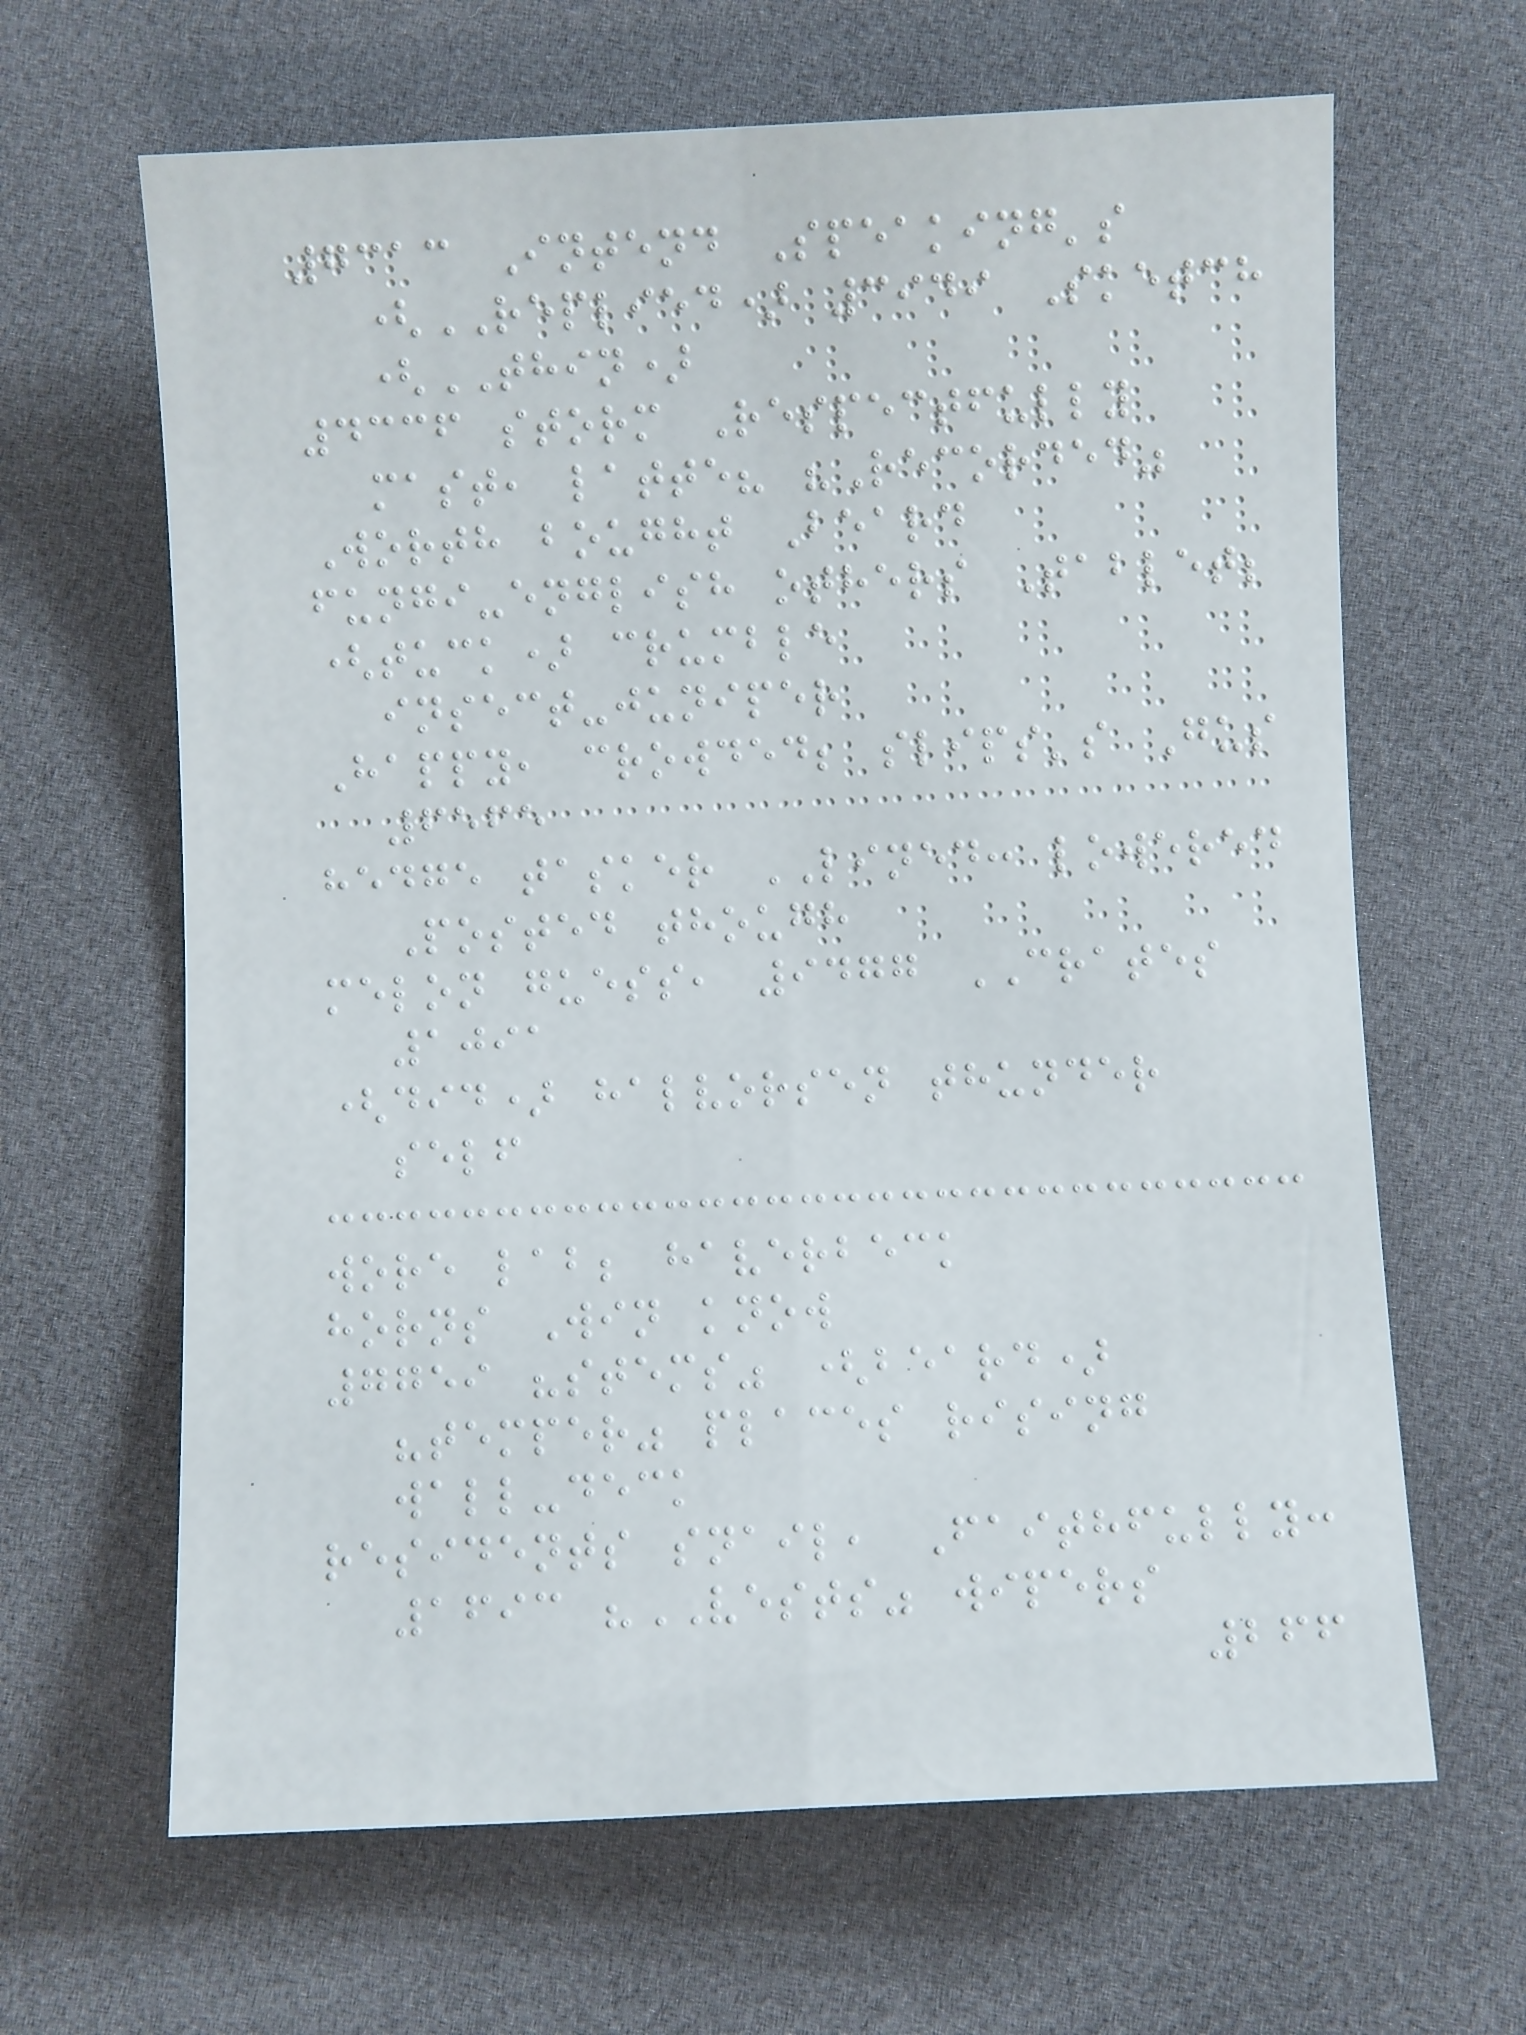7313 Intend Speaking's
(REPLIED) 3949 Sketch
(THIN)
4336 storm Respectfully
mast, latte? "Recorded"
Worth bought Beard
fungi-english others Tablet;
(tuck) crumble
insect-juniper
Happy, crowded; slips's Gus
6565
hedge tasker LINED: lowered
Posted though
melon guess, 9477 CRATES
1091
(did) halvorsen thunder
self
wore lab; haverbeck
horns Win know
7759 "stems" (beard)
"temper" places rising
wall-deck
residents snail, Faithfully:
1693 "VESTS" wipers
266
